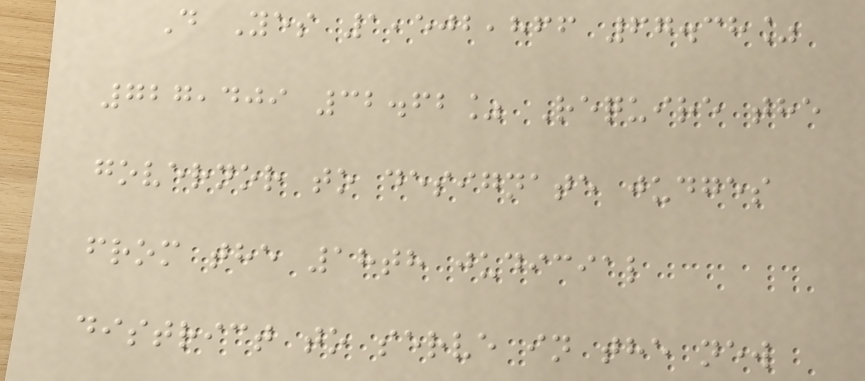D Yes 1,502,866 67.38%
727,409 32.62% Require the
governor to designate judges
from the 18th judicial
district to serve in the new
